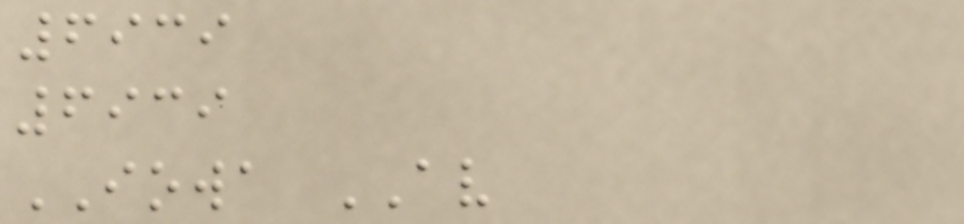6939
6939
IOWA AV
